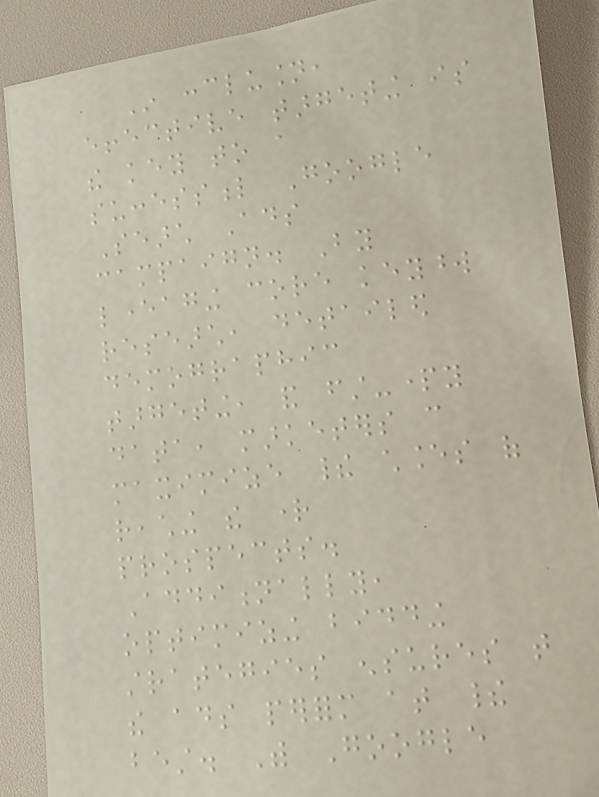In conclusion,
effective targeting is
the key to a
successful Google
Search Ads
campaign. By
leveraging core keyword
research, detailed
demographic
targeting, and first-party
data, marketers can
maximize their chances of
reaching the right
prospects.
Additionally,
optimizing bidding
strategies ensures that
the ads perform at their
best. With Google
